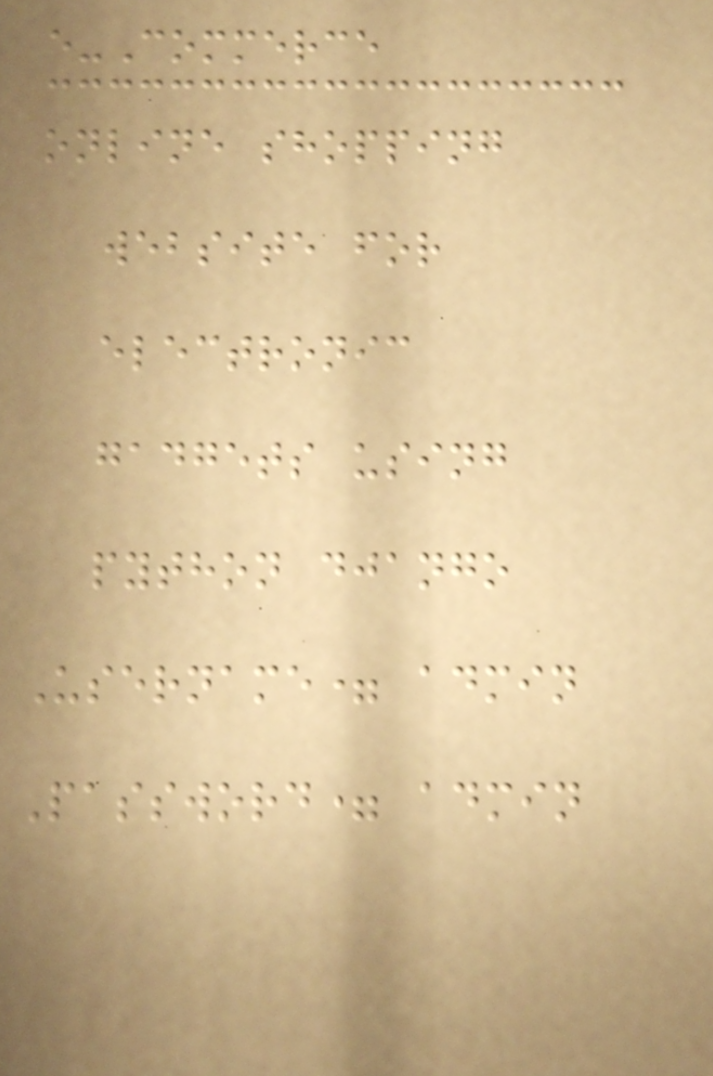e-Commerce
online shopping
website for
electronic
gadgets using
python django
Username= admin
Password= admin
